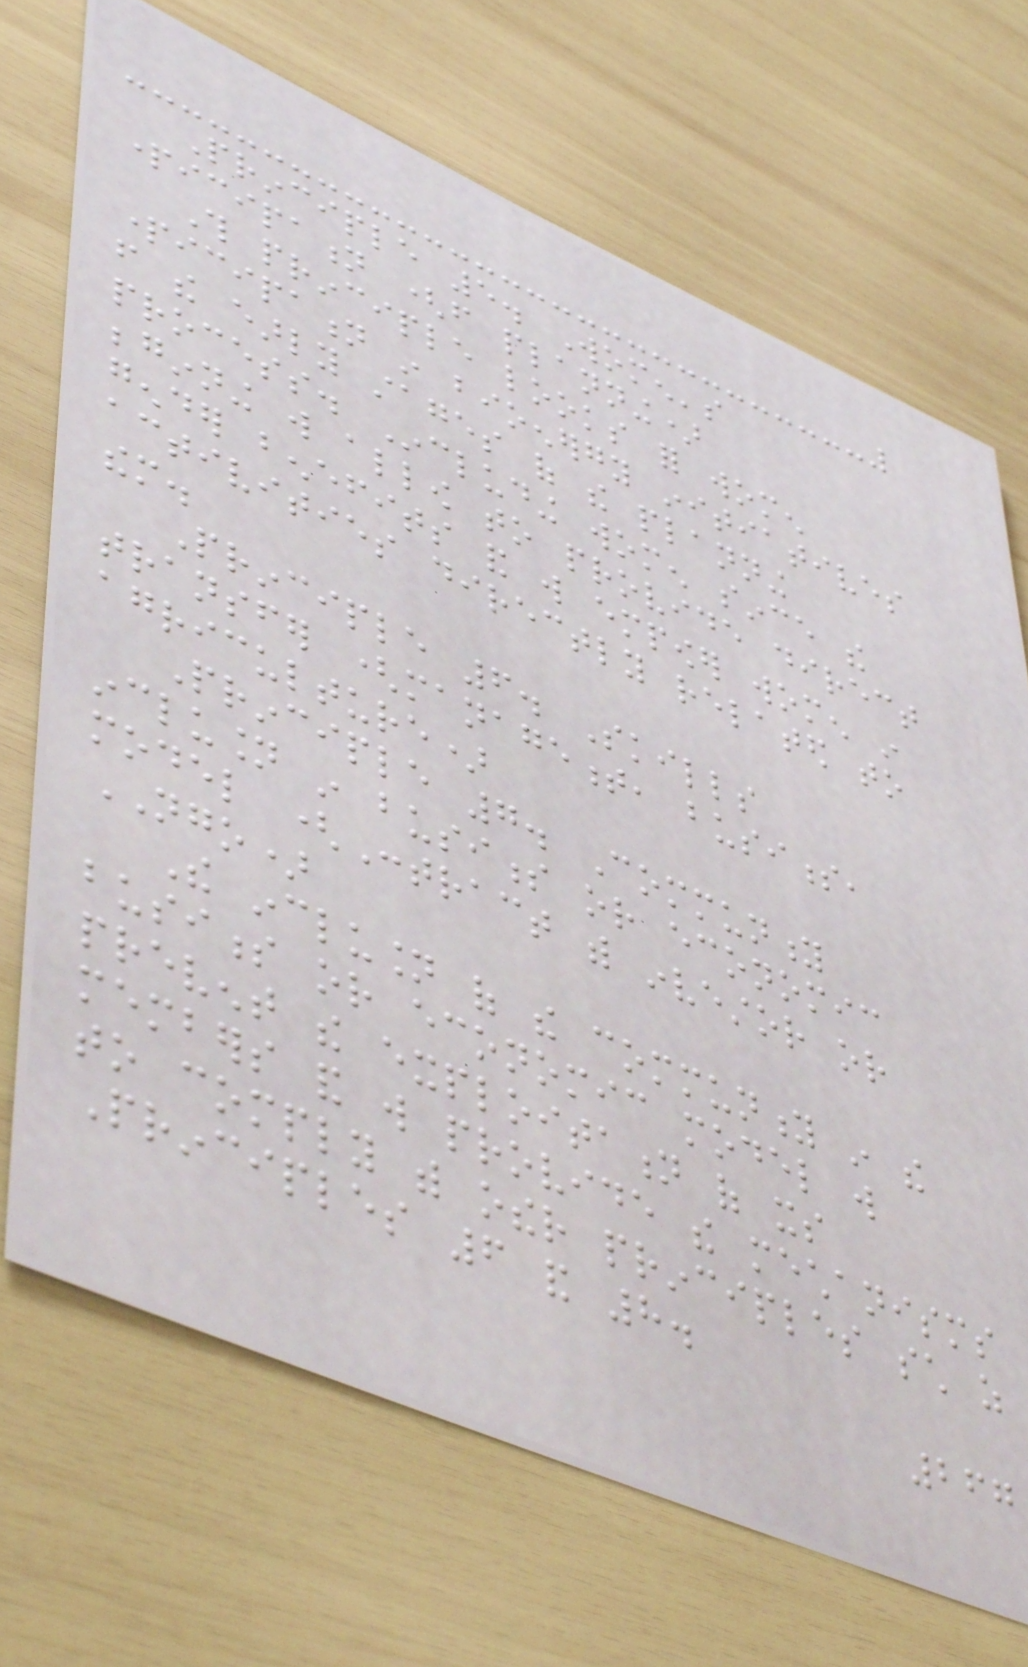Principle 5. Women's
participation (from planning)
This principle looks for women
participation in bioenergy initiatives
from the early stages of the planning
process. Including women since the
beginning will allow to provide direct
gender benefits and will empower women in
activities directly related to
them.
Principle 6. Skills
transfer (management, business,
agriculture)
Principle 7. Community
inclusion in business or economic
model (Contract with investor or
NGO)
The inclusion of the community in the
business or economic model will
prevent the exploitation of its
members and will provide the mechanisms
to comply with other principles such as
Principles 6 and 8.
267
